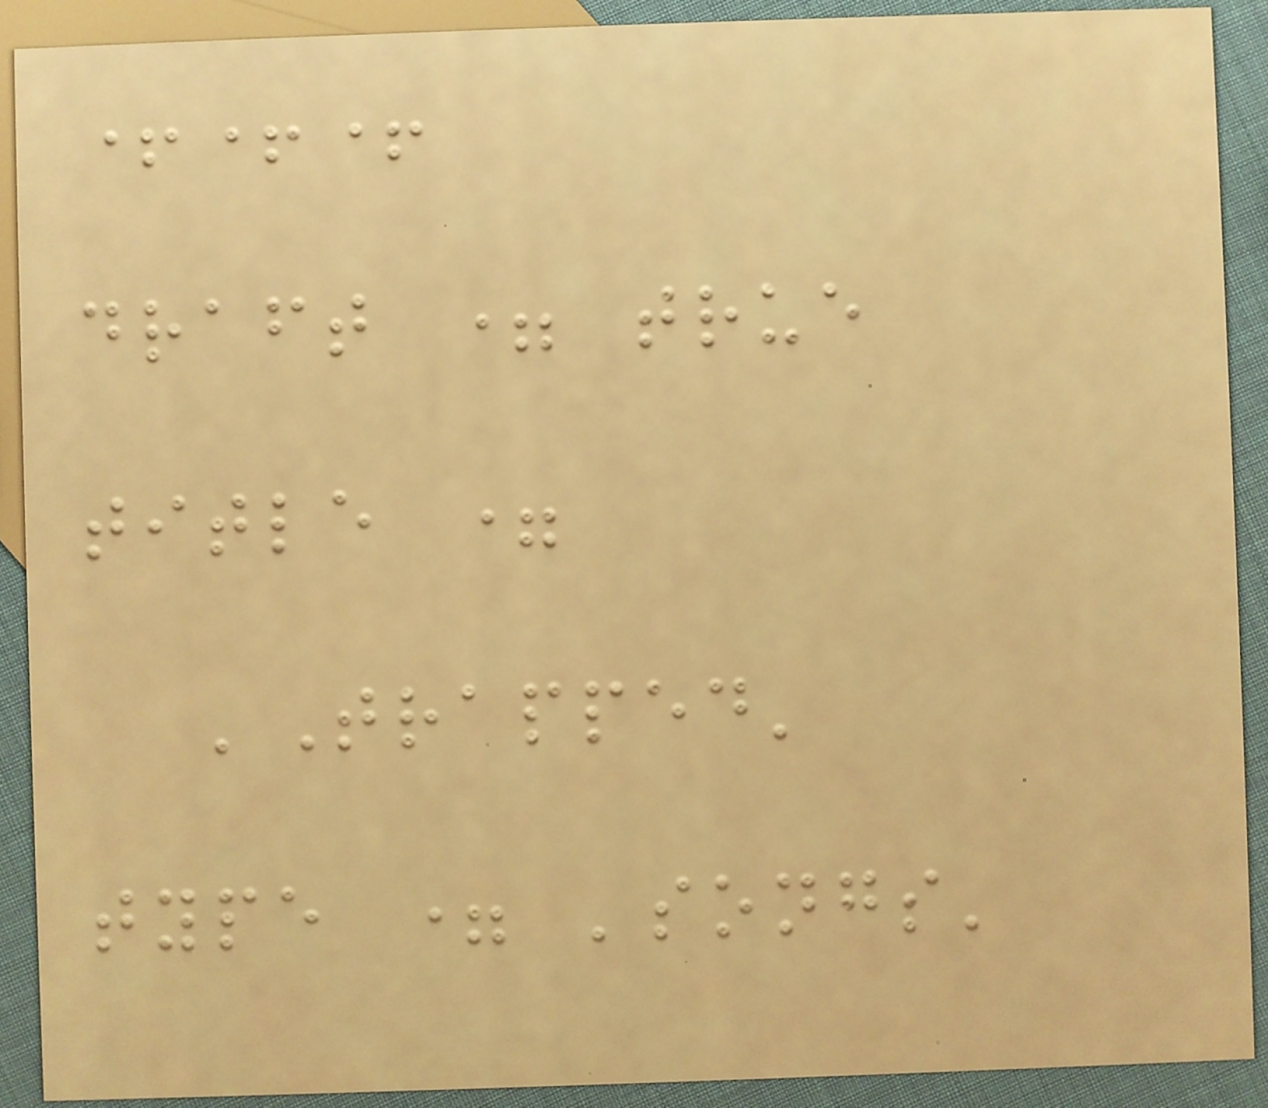+++
draft = true
title =
'Trapped'
type = 'songs'
